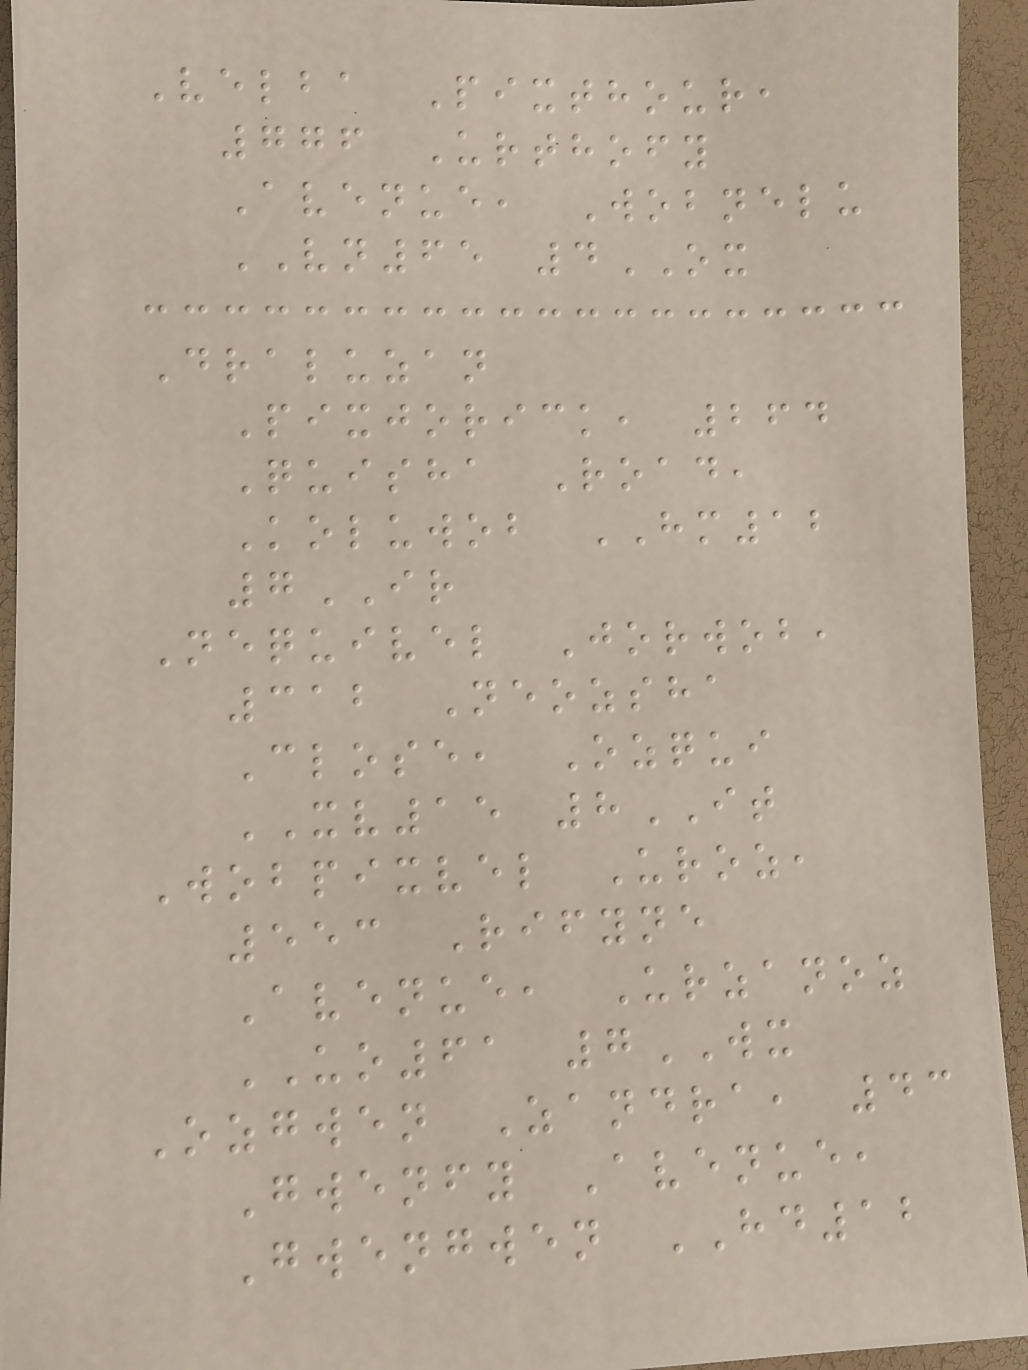Velba Pixthour,
776 Urthofy
Avenue, Wobnelu
VN65 4OX
Draluzan
Pixjorick, 264
Quisha Road,
Koluwob HM12
7IR
Nequivel Jorwob,
312 Neozsha
Close, Ozqui
XV15 8IT
Wobpixvel Uroz,
553 Rifyne
Avenue, Urzanoz
UO61 7WX
Ozgwen Zandra, 43
Gwenfy Avenue,
Gwengwen HD12
